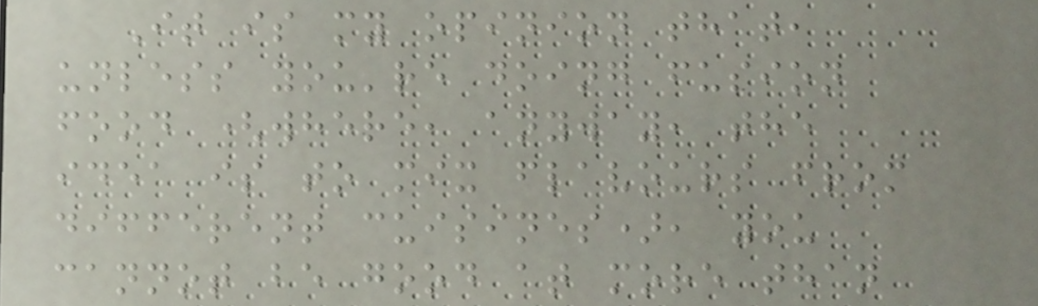It is my opinion that,
unless you're doing fusion
food (where, anyway, the
idea is to mix flavours from
different cuisines), you
cannot be good at more than
